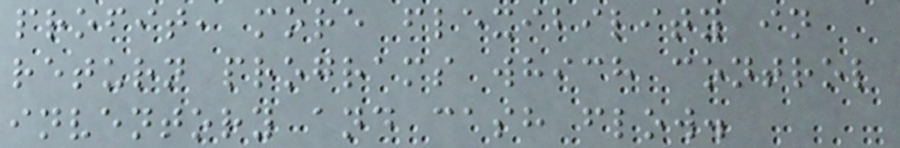profit, more flexibility in
return programs which control
inventory and cash flow.
